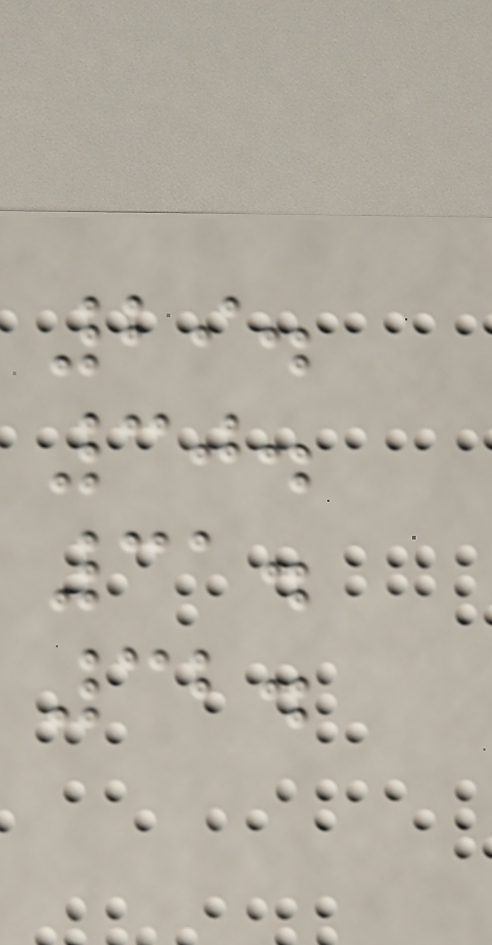29.
30.
31.
32.
